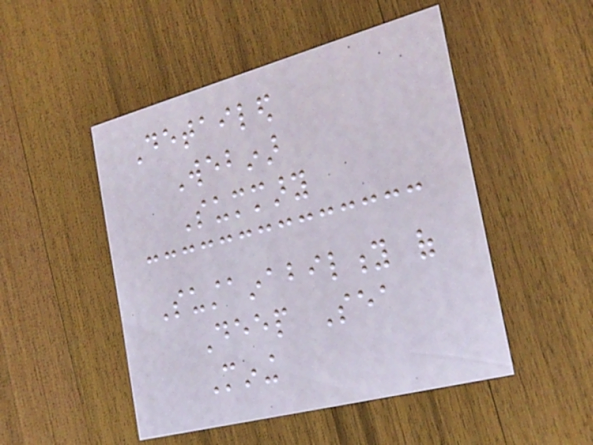Detailed
Webinar
Summary
Sustainability of
Deep Sea
Mining
